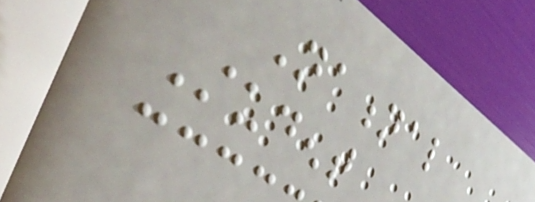National
Student
